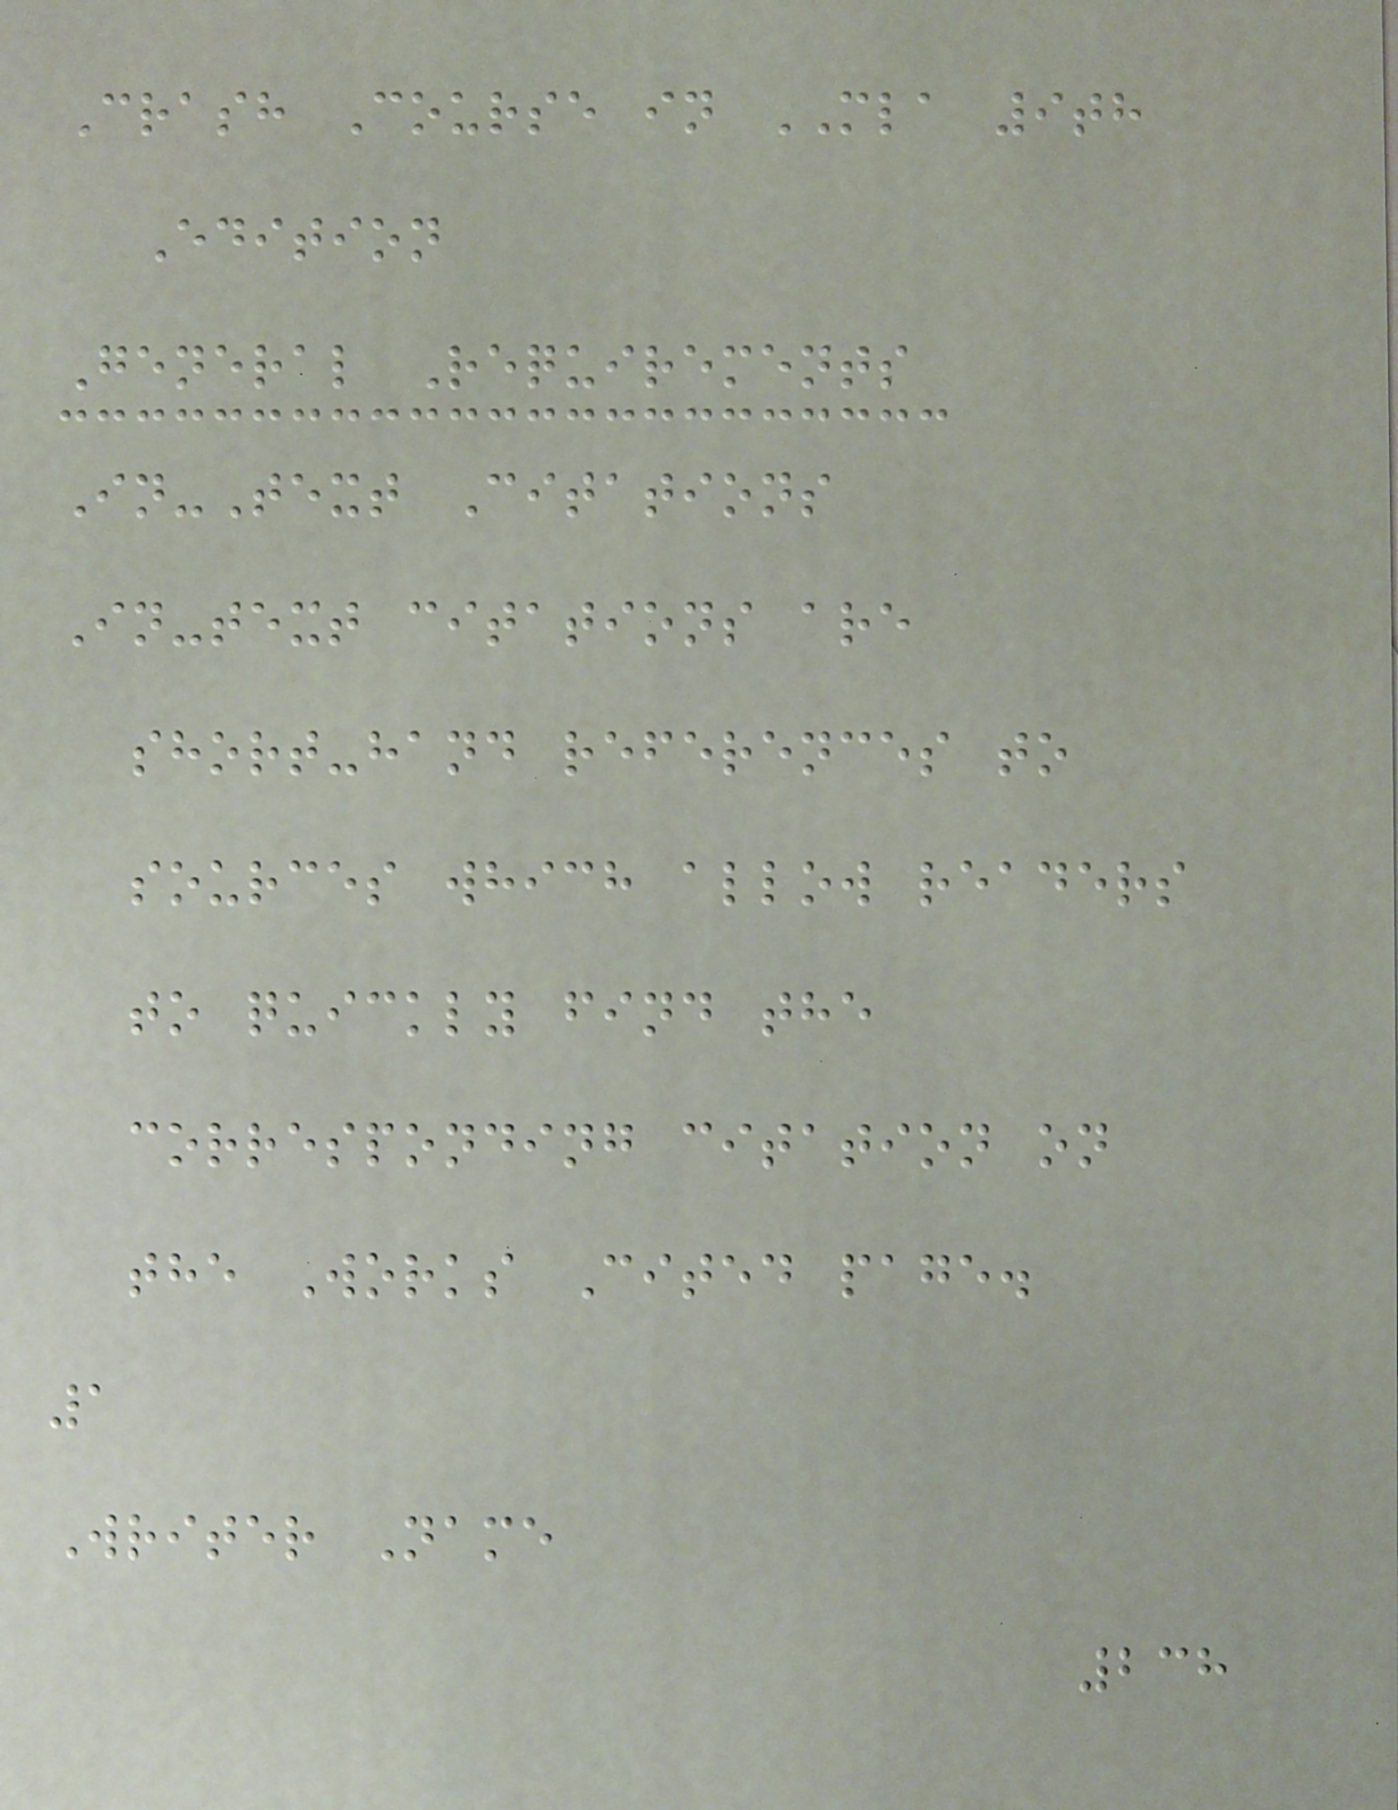Crash Course in MLA 9th
Edition
General Requirements
In-Text Citations
In-text citations are
short-hand references to
sources which allow readers
to quickly find the
corresponding citation on
the Works Cited page.
1
Writer Name
238
